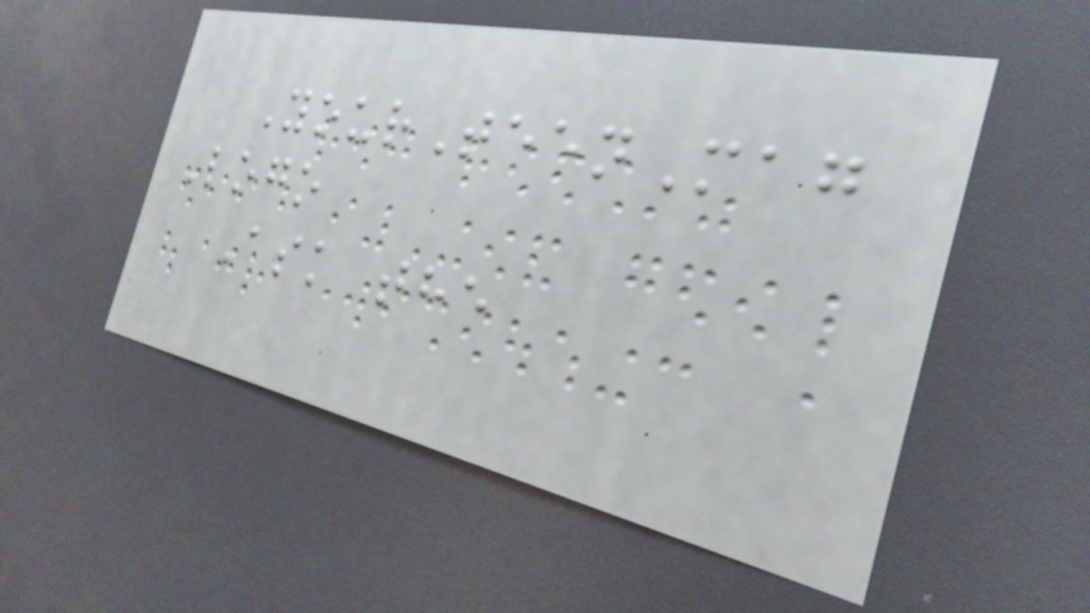YourTeenMag
Logo
Ask the
